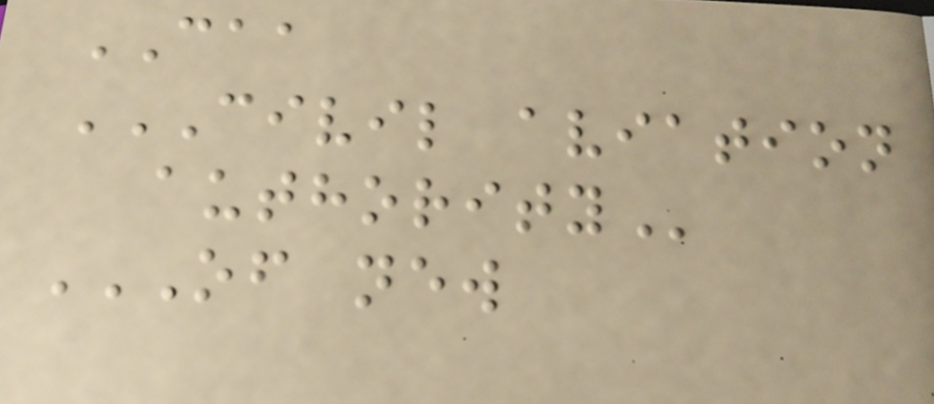CAA
CIVIL AVIATION
AUTHORITY
OF NEW
